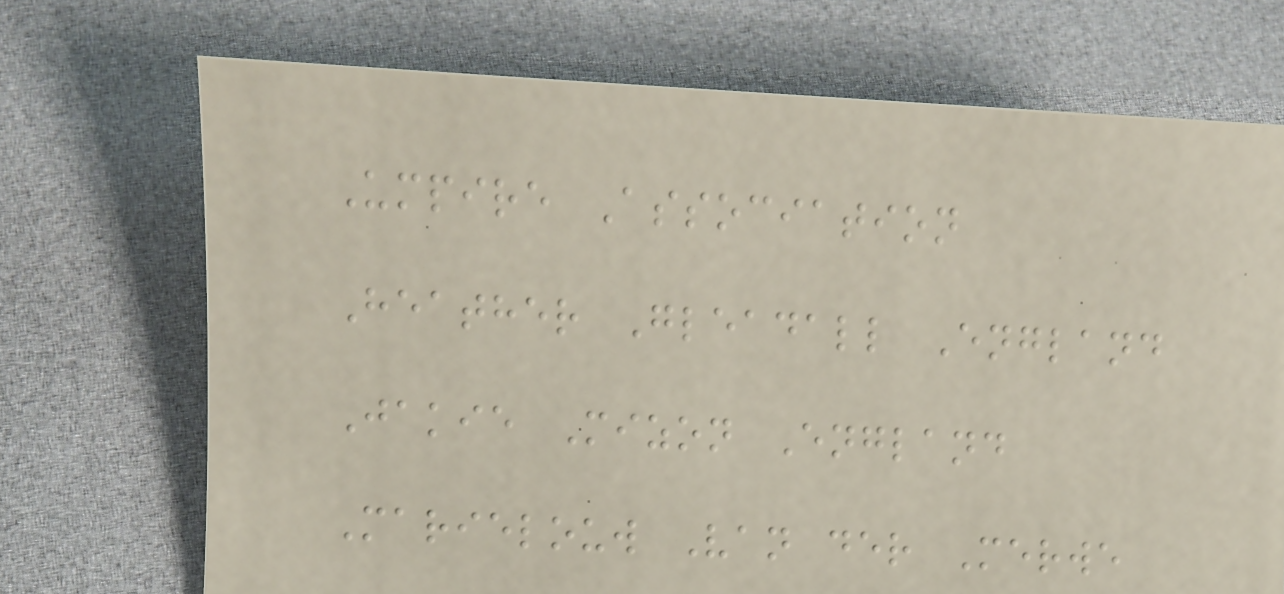Umpire Association
Heather Gleadall England
Jakie Mizon England
Marielouw Van der Merwe
